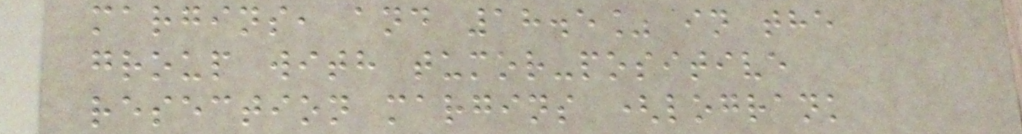margins, and 18.5% in the
group with tumor-positive
resection margins (logrank
